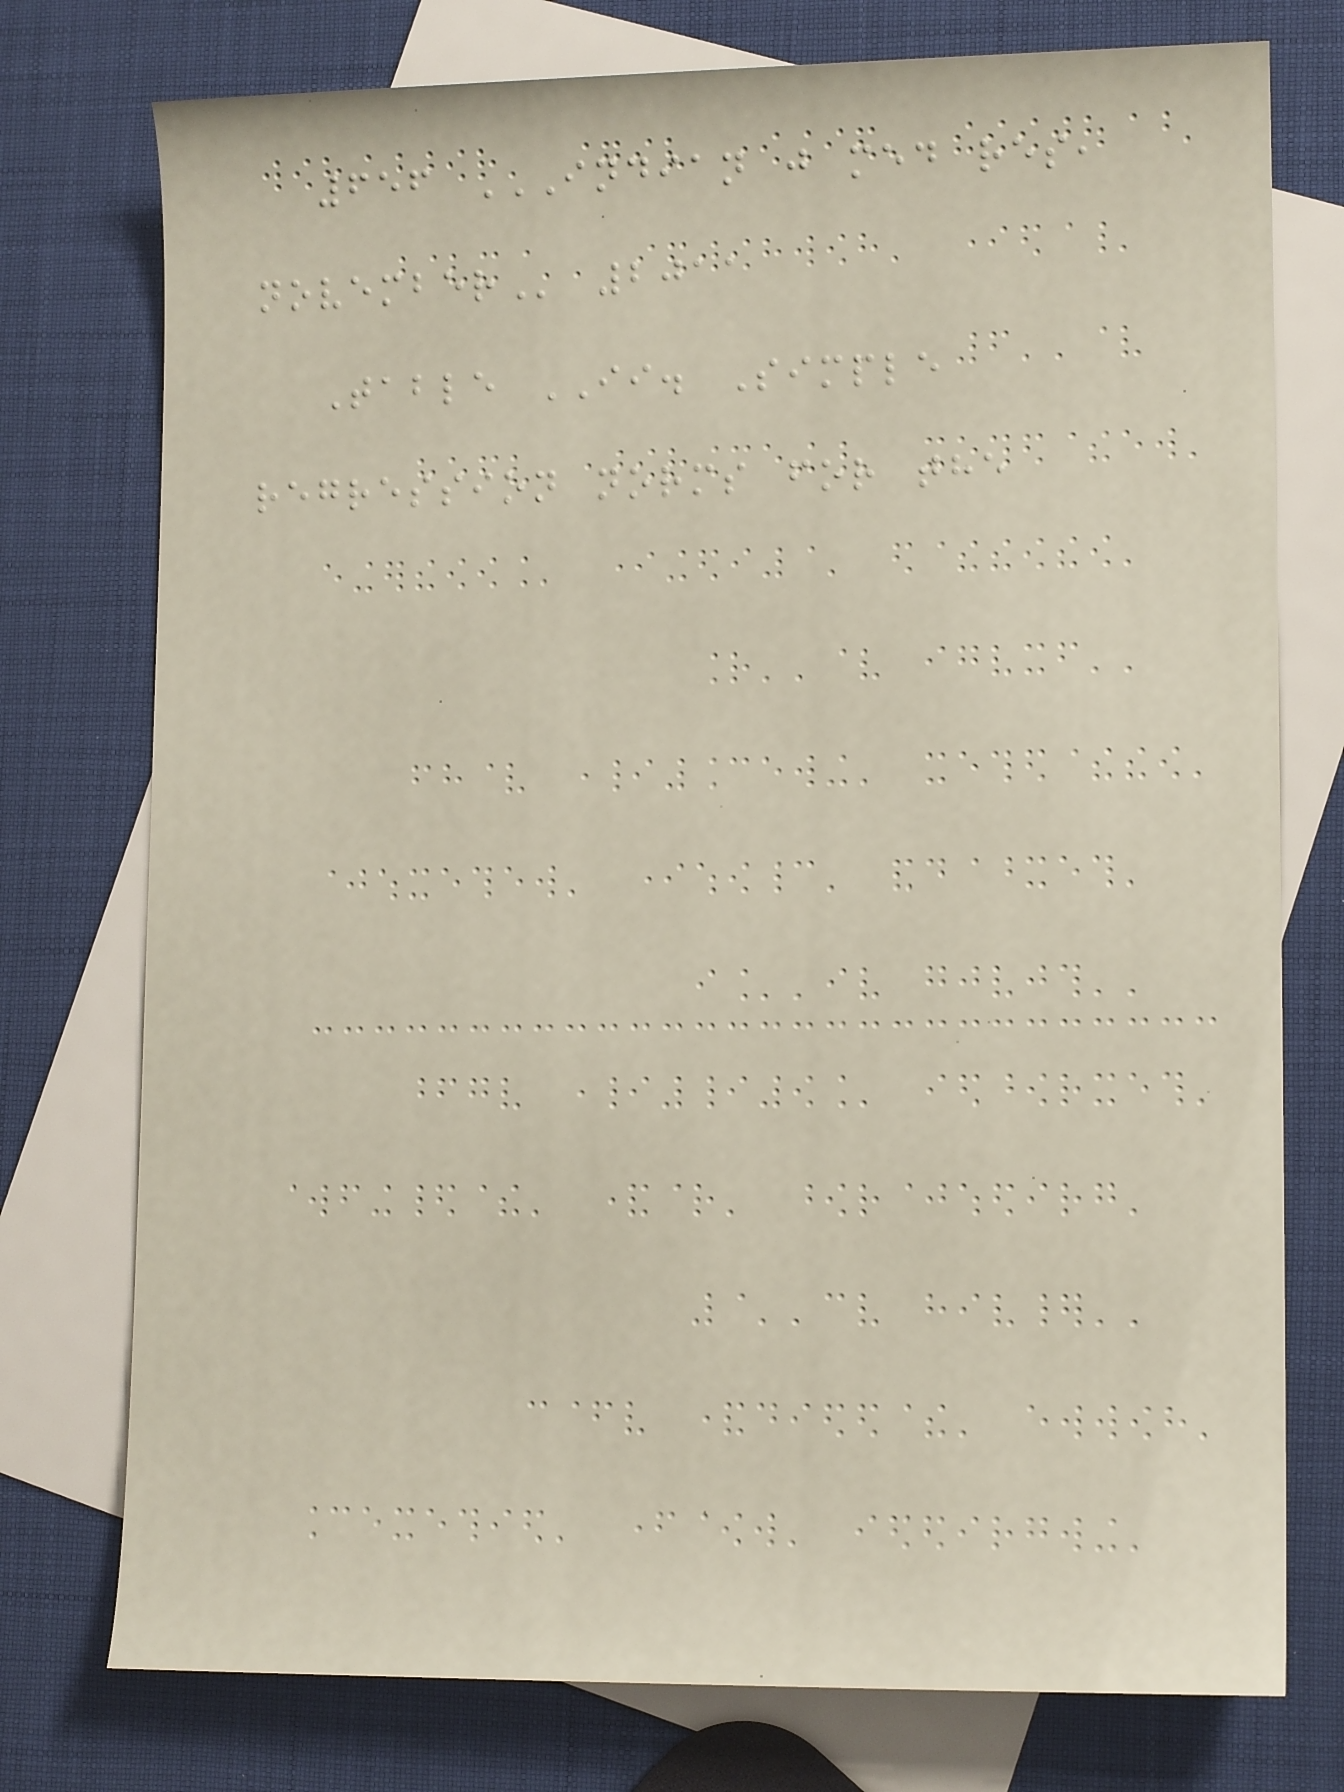656 INDIAN J MED RES,
NOVEMBER 2011
Table II. Simple
regression norms for the
